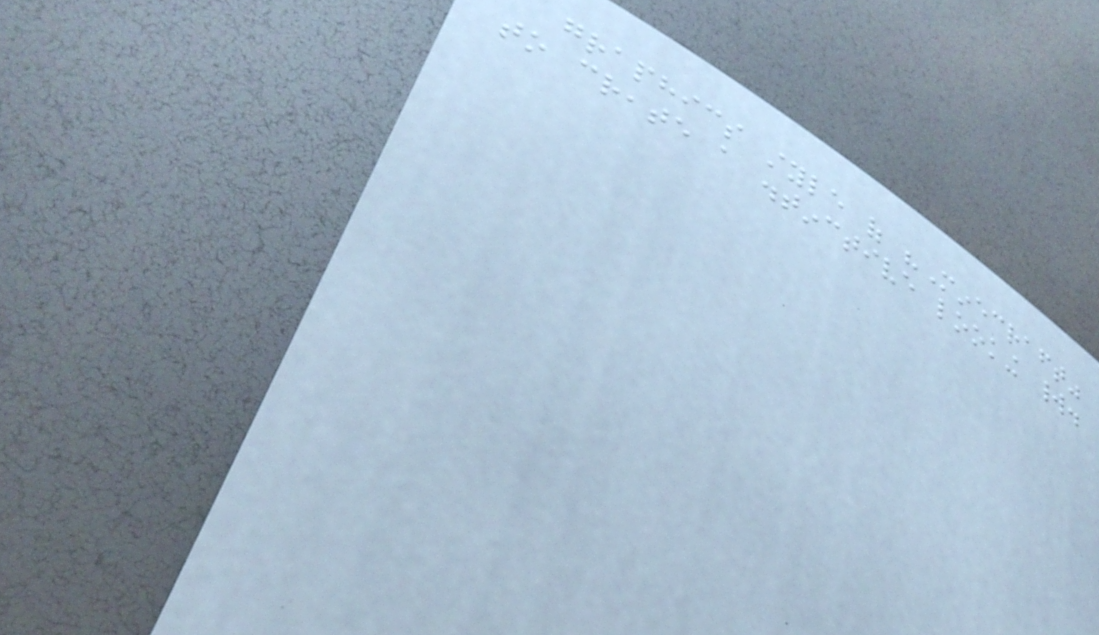graphics style of "Minecraft"
to create a distinctive looking world.
